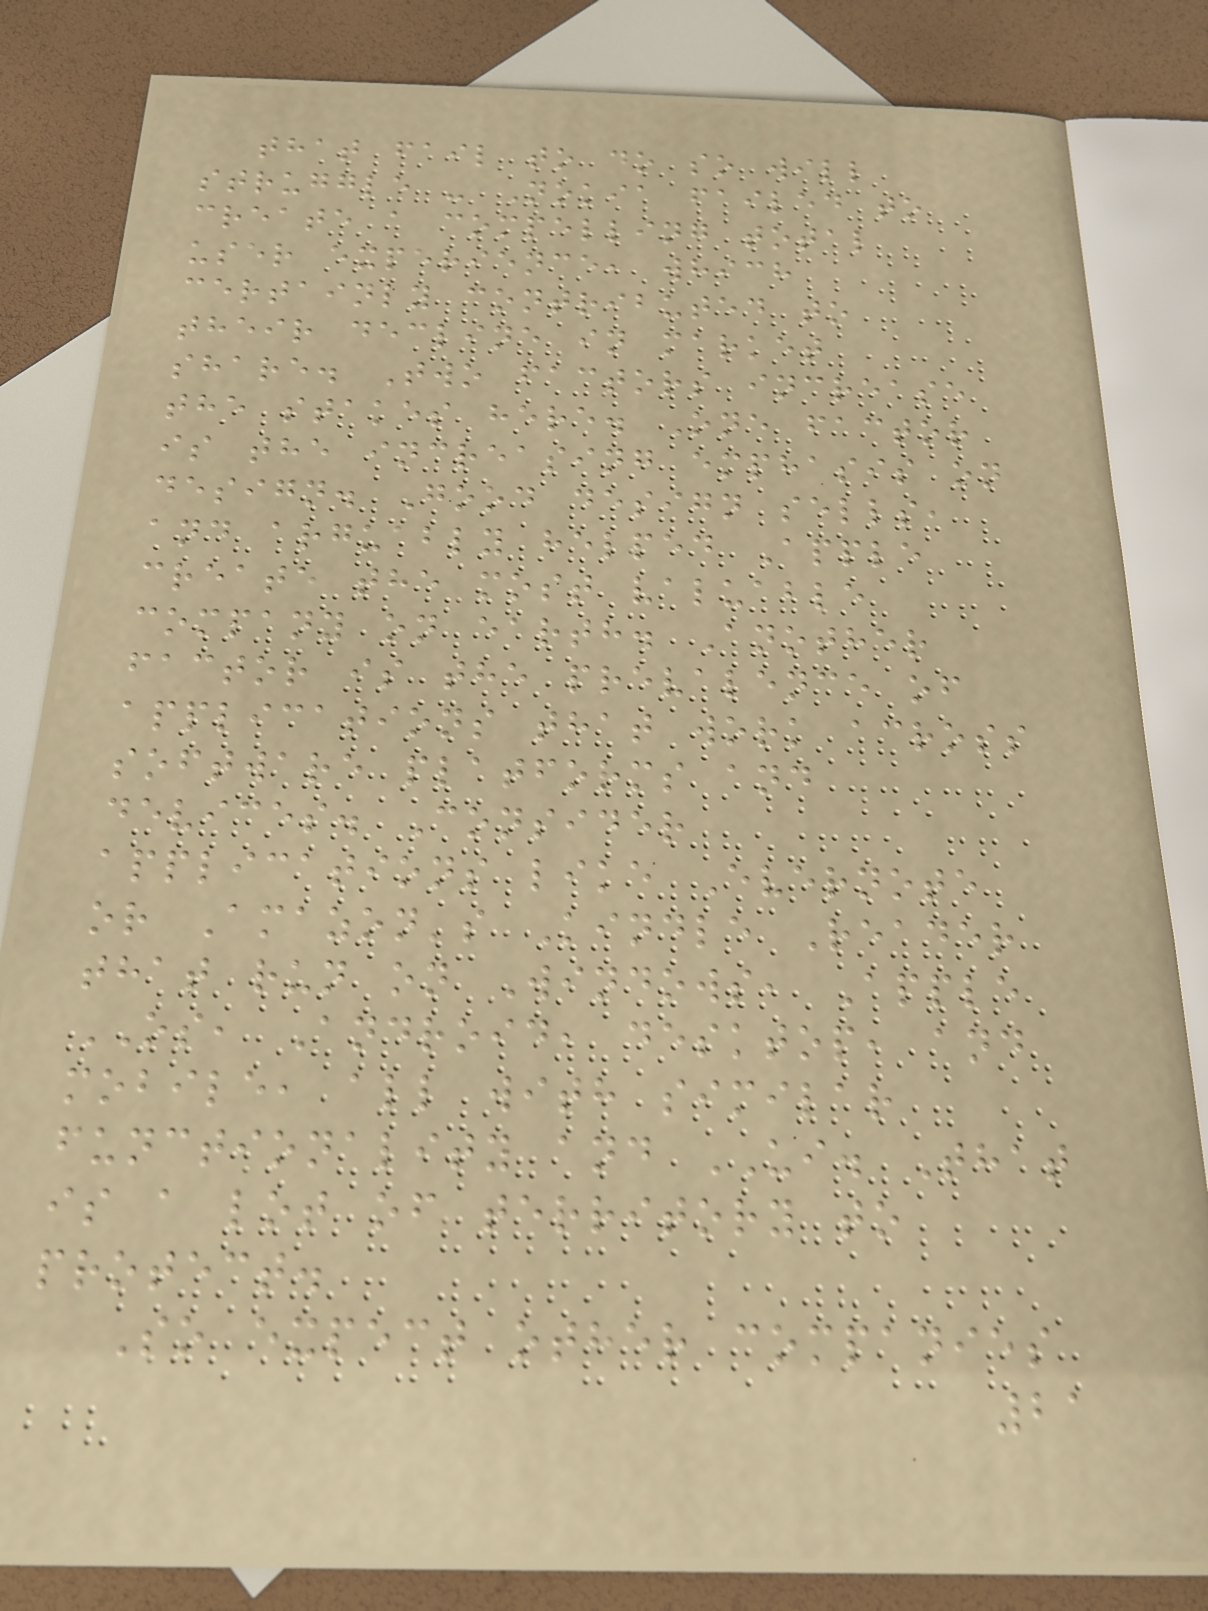that fail to do so will
struggle - Nokia failed to
create a compelling total
user experience, which
certainly contributed to
their decline in market
share. Two factors increase
the stakes here. One factor
is the increasing emphasis on
design. Good design sells,
and arguably helped Apple
create the most valuable
company on earth. Another
factor is the prevalence of
applications that work across
software platforms and
devices. Consider
applications like Evernote
or Amazon's Kindle Reader
that run on Windows, Apple
OS, Android, desktop, and
mobile, all with similar
functionality and UI. That
is a lot of territory to
protect.
So expect other companies
21
